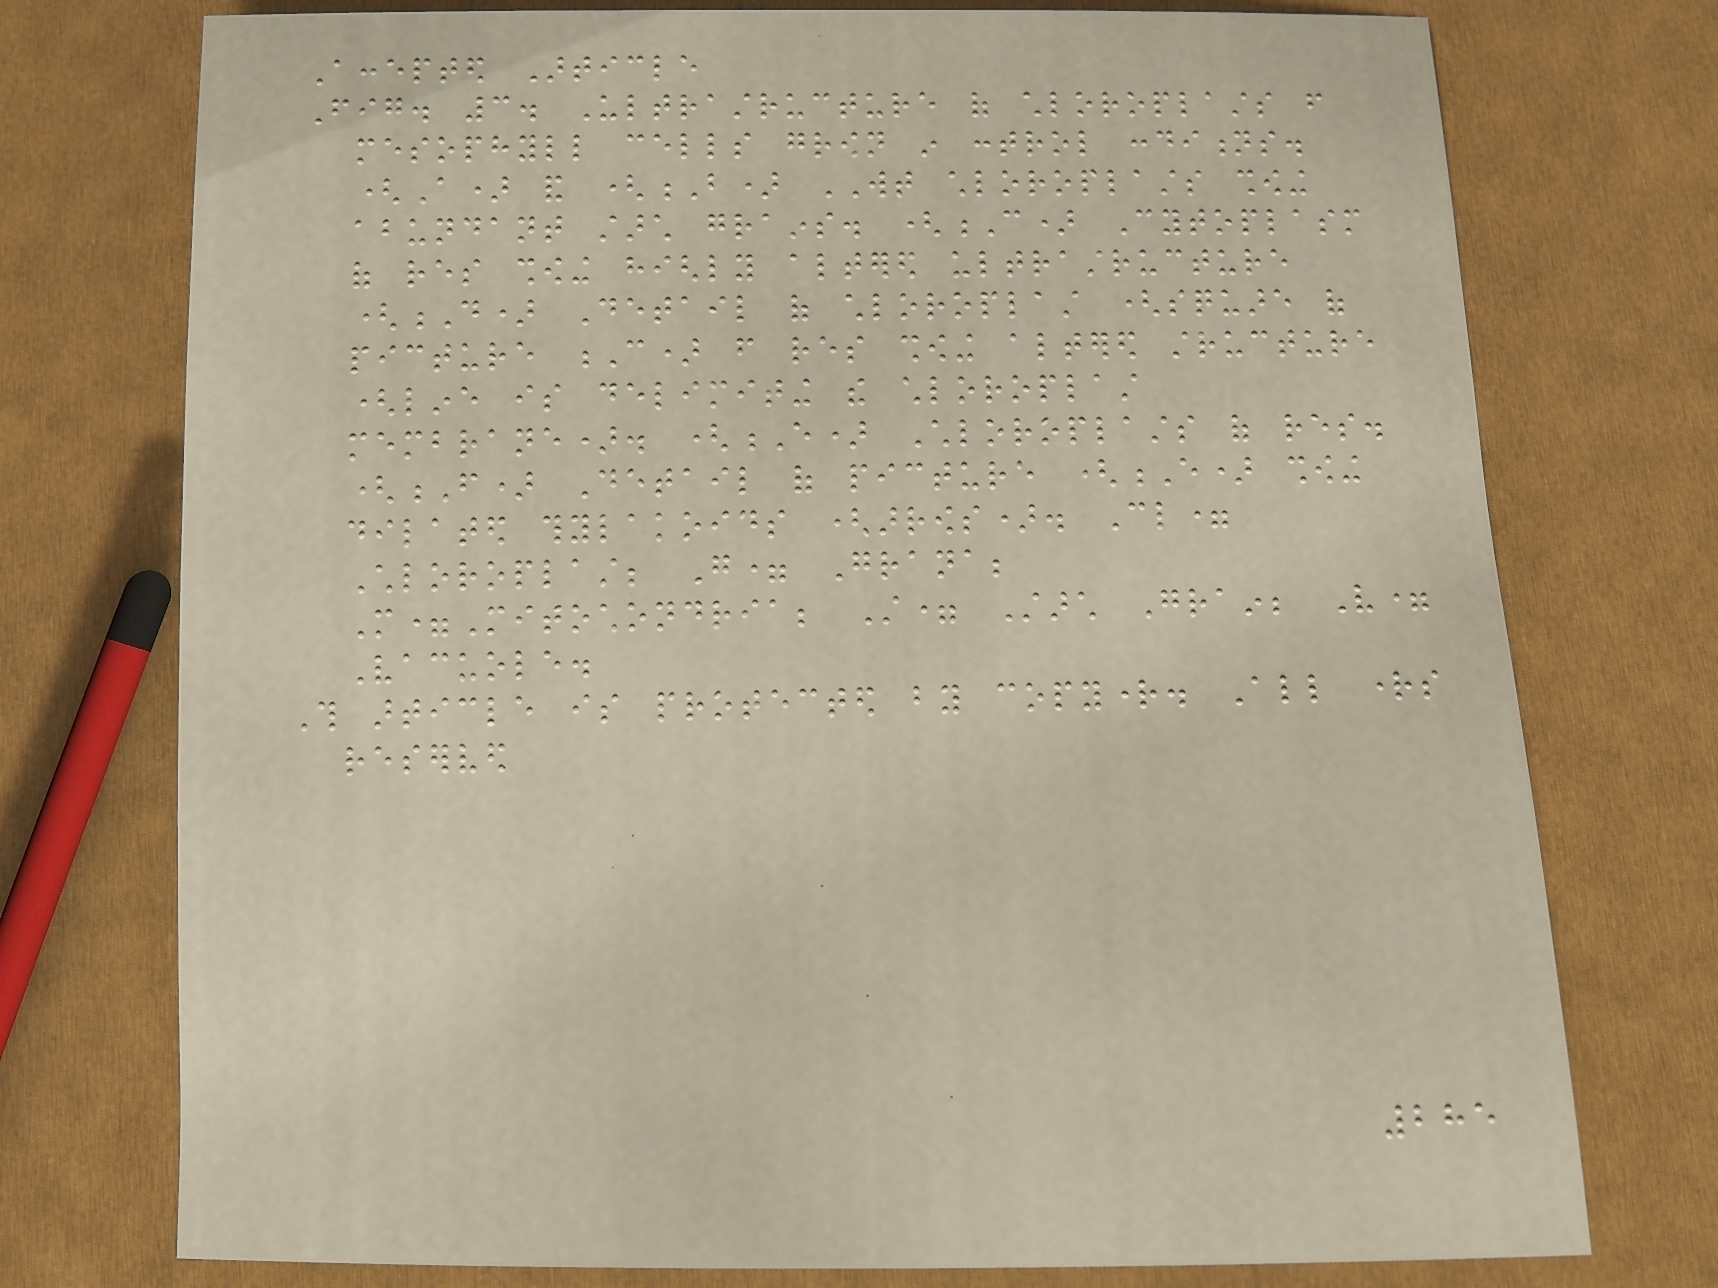Accepted Article
Fig. 3. Ultrastructure of chloroplasts from
mesophyll cells grown in control conditions.
(A) and (B) WT chloroplasts showing
abundant starch grains. (C) Cytoplasm
of res showing highly altered ultrastructure
(D) Detail of chloroplast (square of
picture C) from res showing altered structure
(line is delimiting the chloroplast
membrane). (E) Chloroplasts of res.
(F) Detail of picture (E) showing
dilated thylakoids (arrows). Cl=
Chloroplast; G= Grana;
M=Mitochondria; St= Starch Grain; V=
Vacuole.
This article is protected by copyright. All rights
reserved
285
